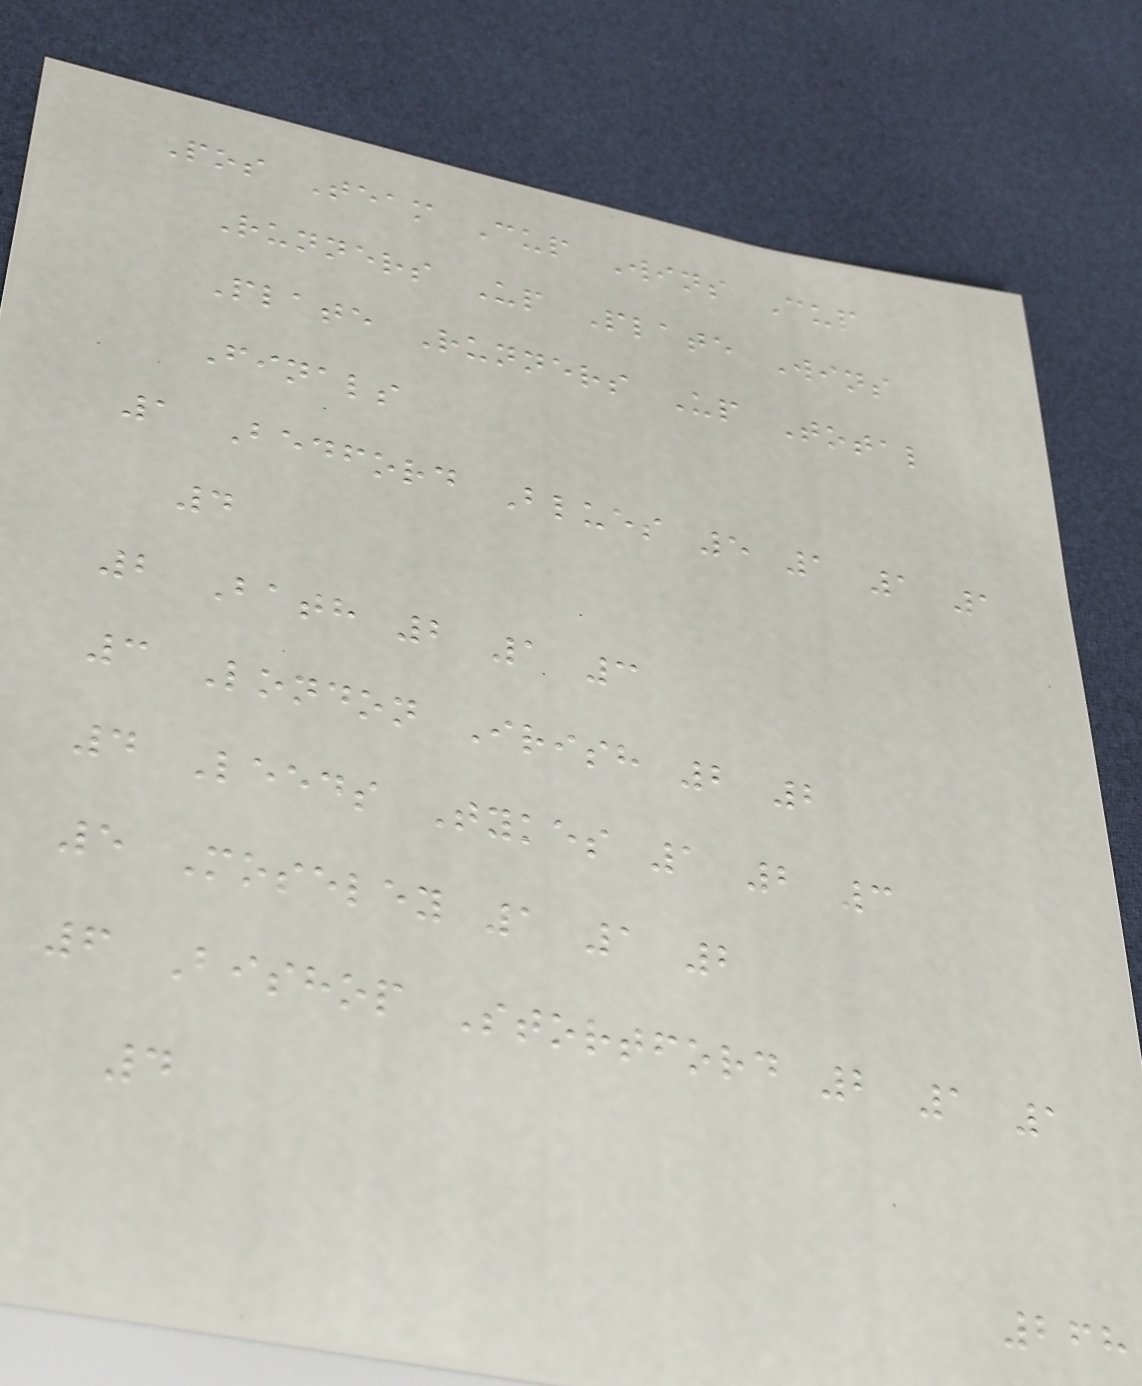Pos Team Cup Wins Cup
Runners Up Plate Wins
Plate Runners Up Total
Finals
1 Bedford Blues 5 1 1 1
4
2 Bath 2 1 3
3 London Irish 2 2
4 Leeds Tykes 1 2 3
5 Moseley 1 1 2
6 Bishop Stortford 2 1 1
4
268
